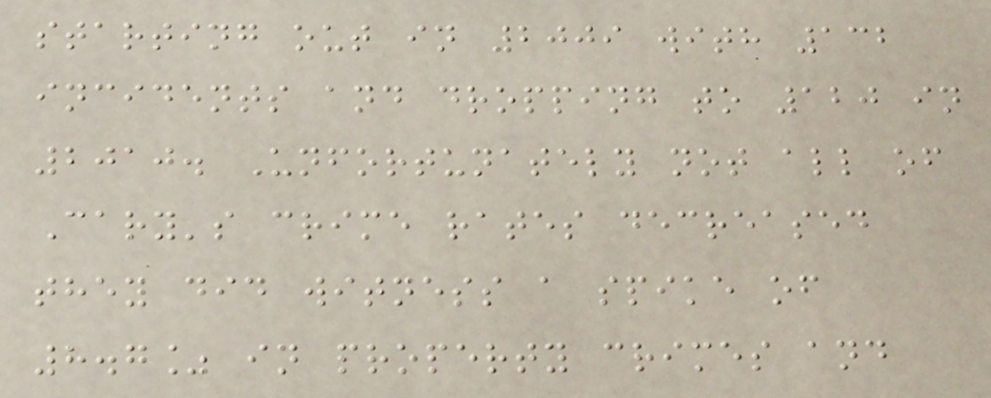starting out in 2009 with 132
incidents and dropping to 120 in
2010. Unfortunately not all of
Cary's crime rates decreased
they did witness a spike of
8.7% in property crimes and
